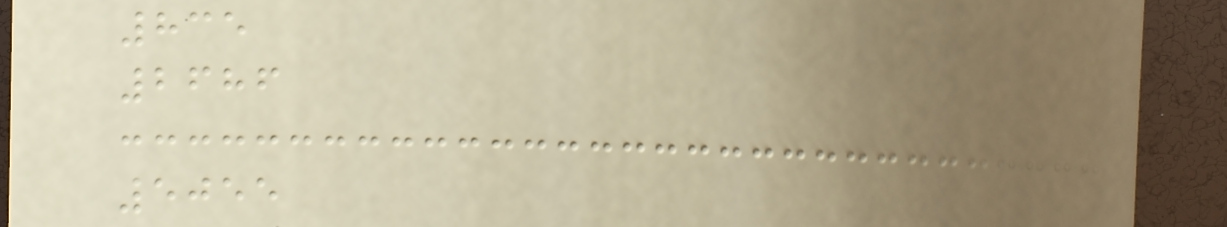835
2686
5055
